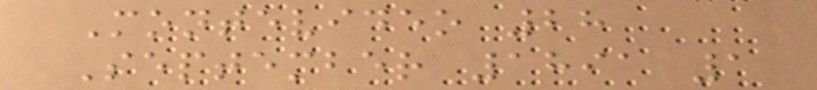Montevideo 28
September 1891 1
